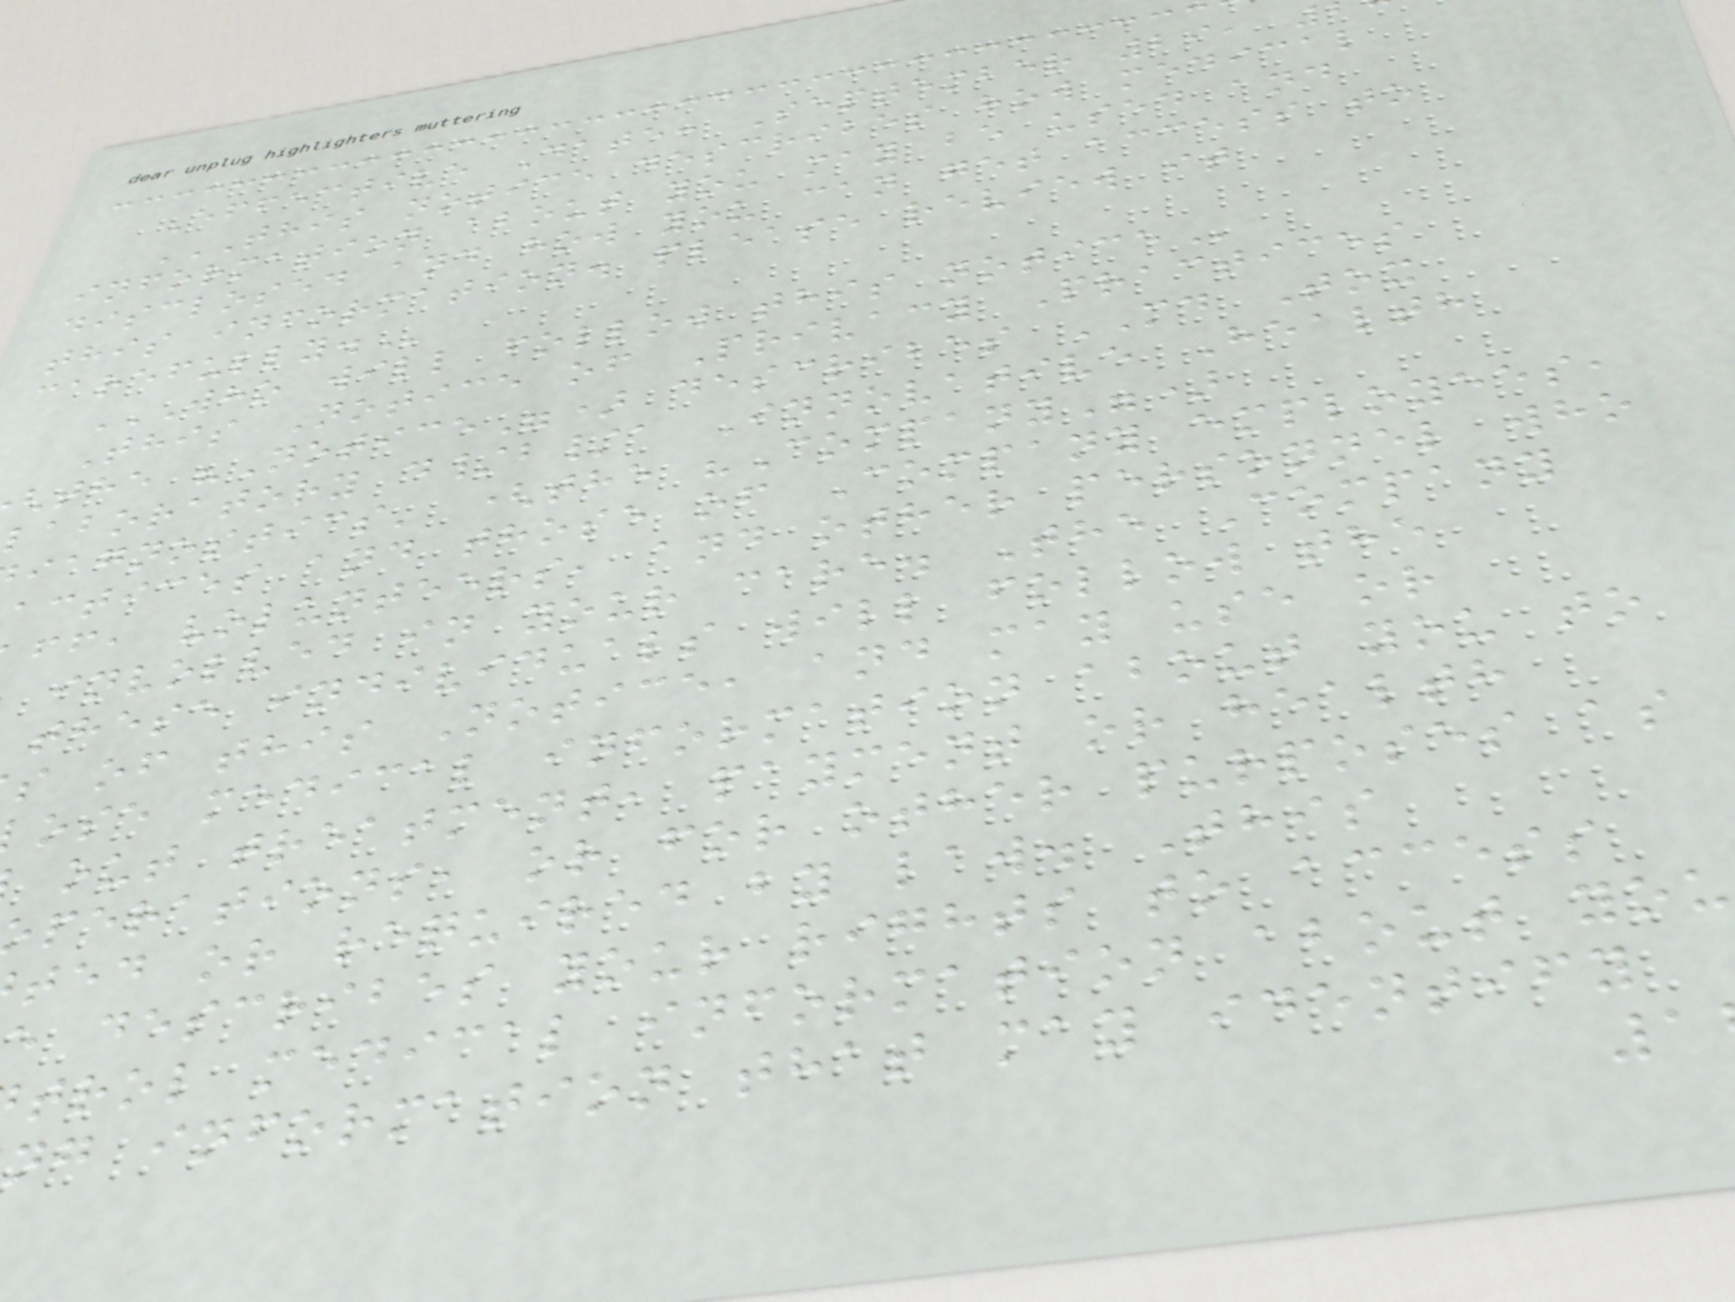Effective Date: September 29,
THIS NOTICE DESCRIBES HOW MEDICAL
information about you may be used and
disclosed and how you can get access to
this information. please review it
WHO WILL FOLLOW THIS NOTICE
This Notice of Privacy Practices
the "Notice") describes MD Tox
laboratory d/b/a Innovative Health
iagnostics' (the "Company")
actices and those of Company employees,
ff, volunteers, and other personnel who
involved in your care. The Company
these individuals will follow the
s of this Notice, and may use or
ose medical information about you to
out treatment, payment or health
perations, or for other purposes as
ted or required by law. This
e describes your rights to access
trol medical information about you
ng information that may identify
